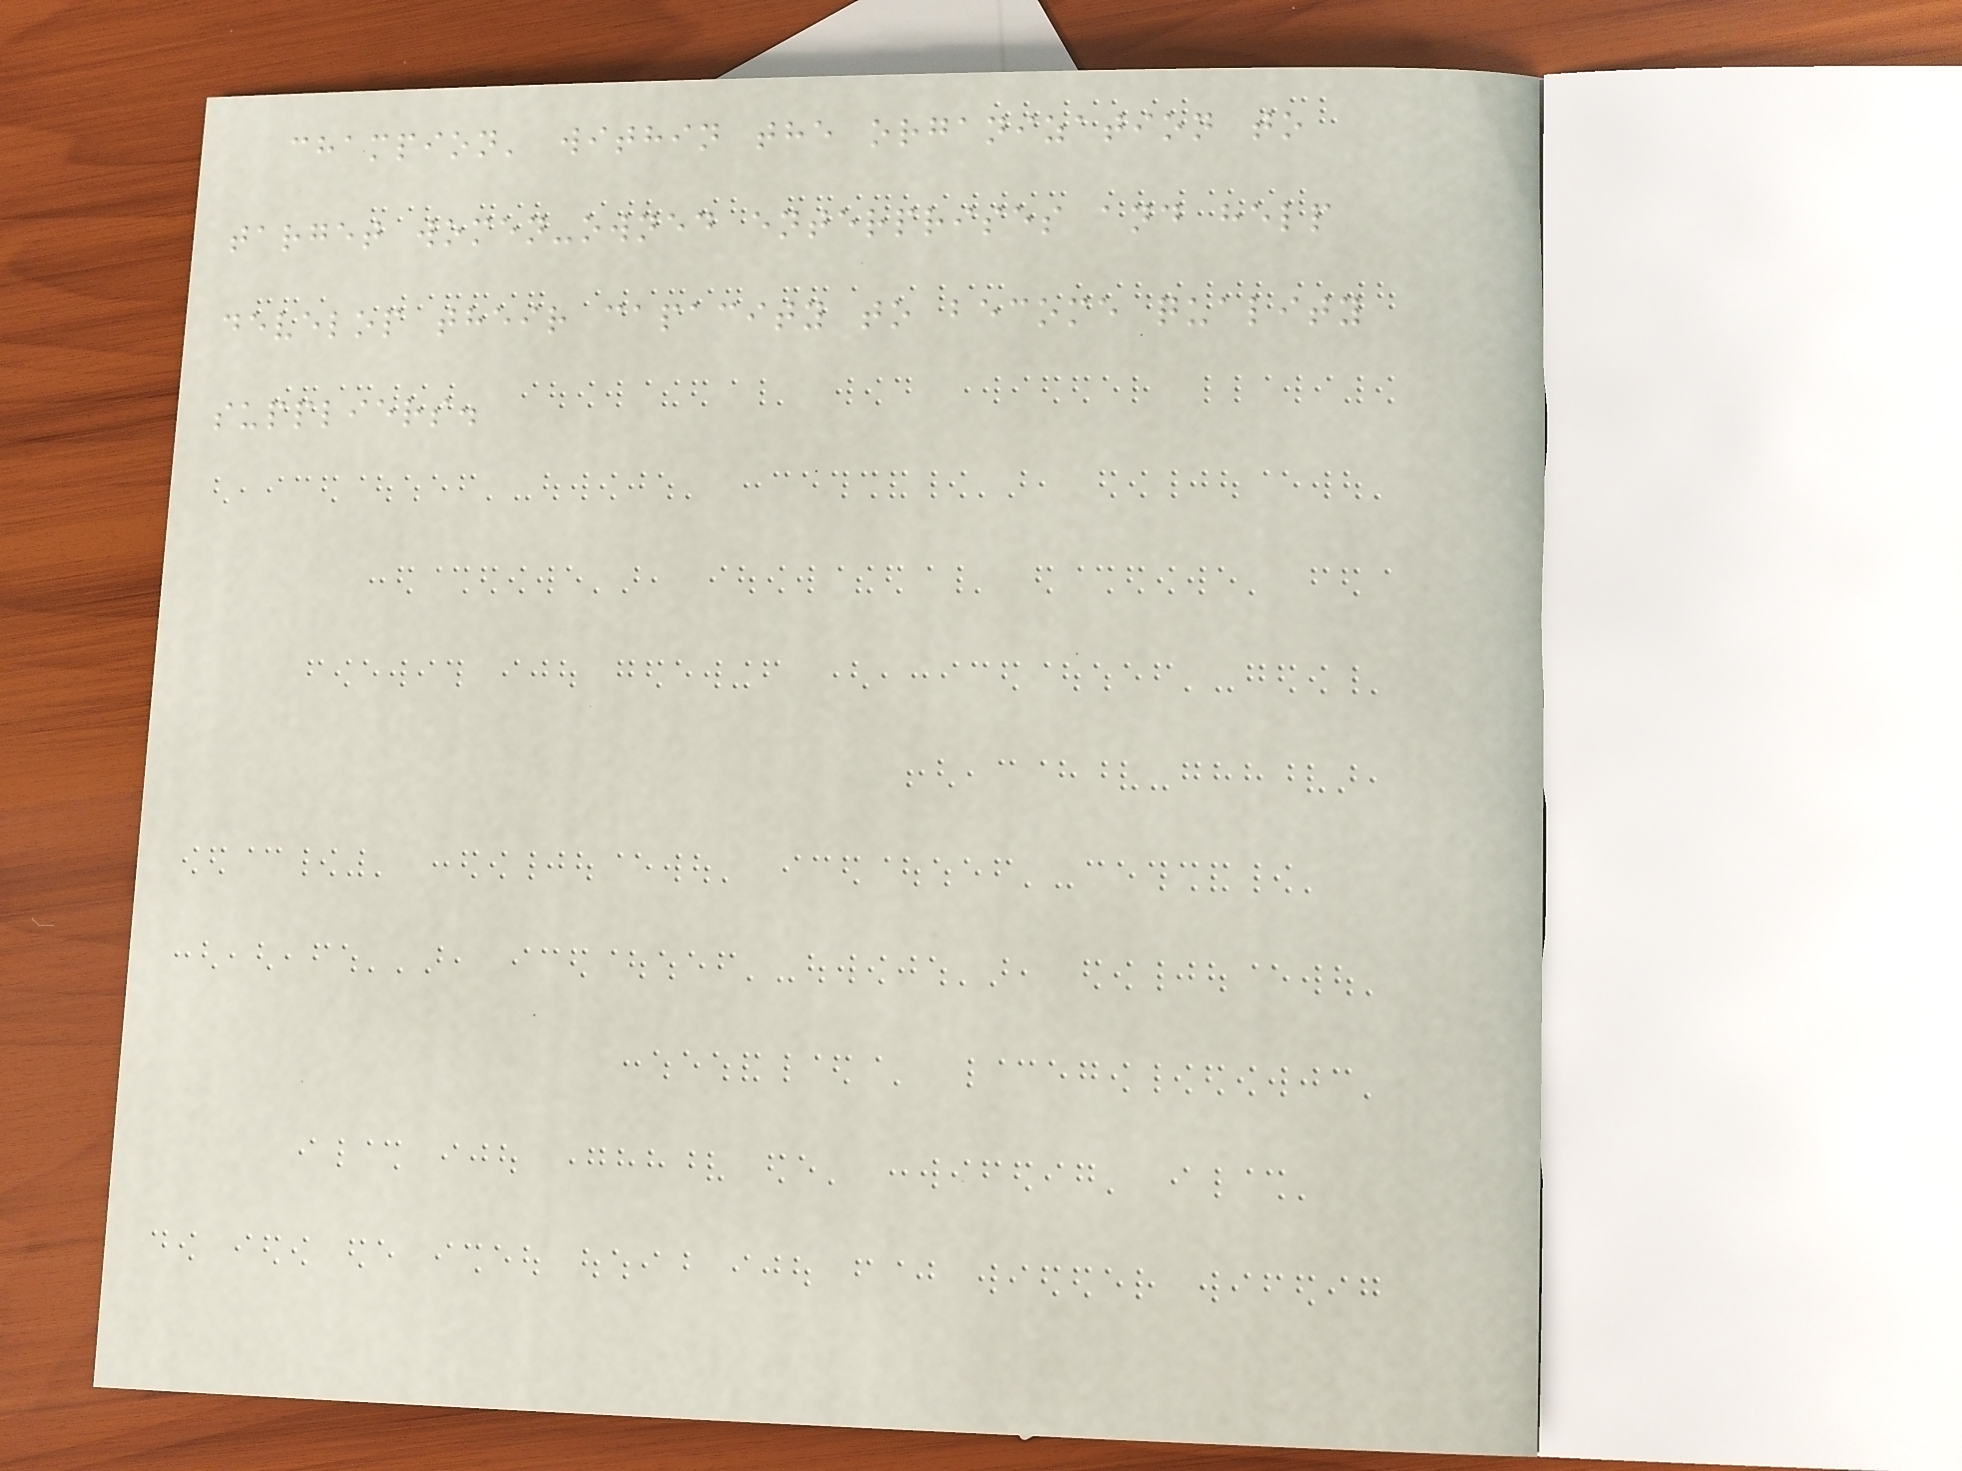champion' within the organization to
target women-owned enterprises and help
develop their capacity to become quality
suppliers.
